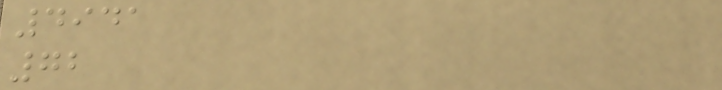4941
72
